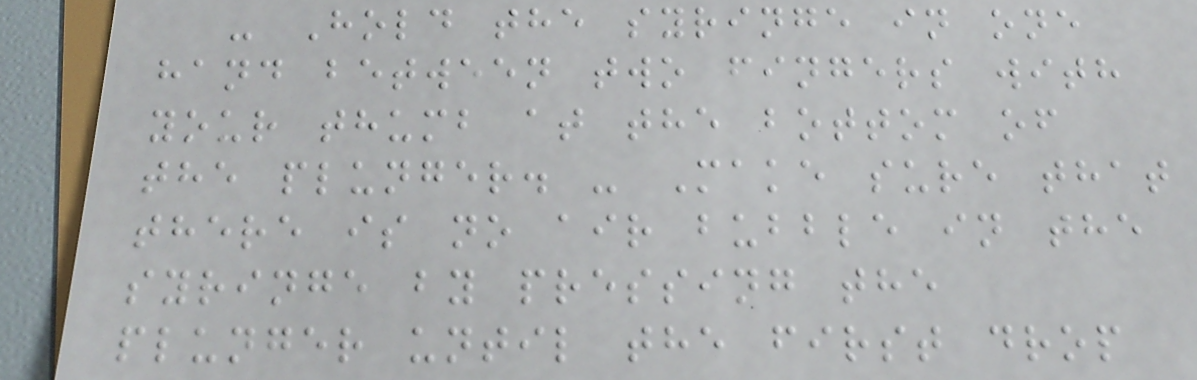- Hold the syringe in one
hand between two fingers with
your thumb at the bottom of
the plunger. - Make sure that
there is no air bubble in the
syringe by pressing the
plunger until the first drop
